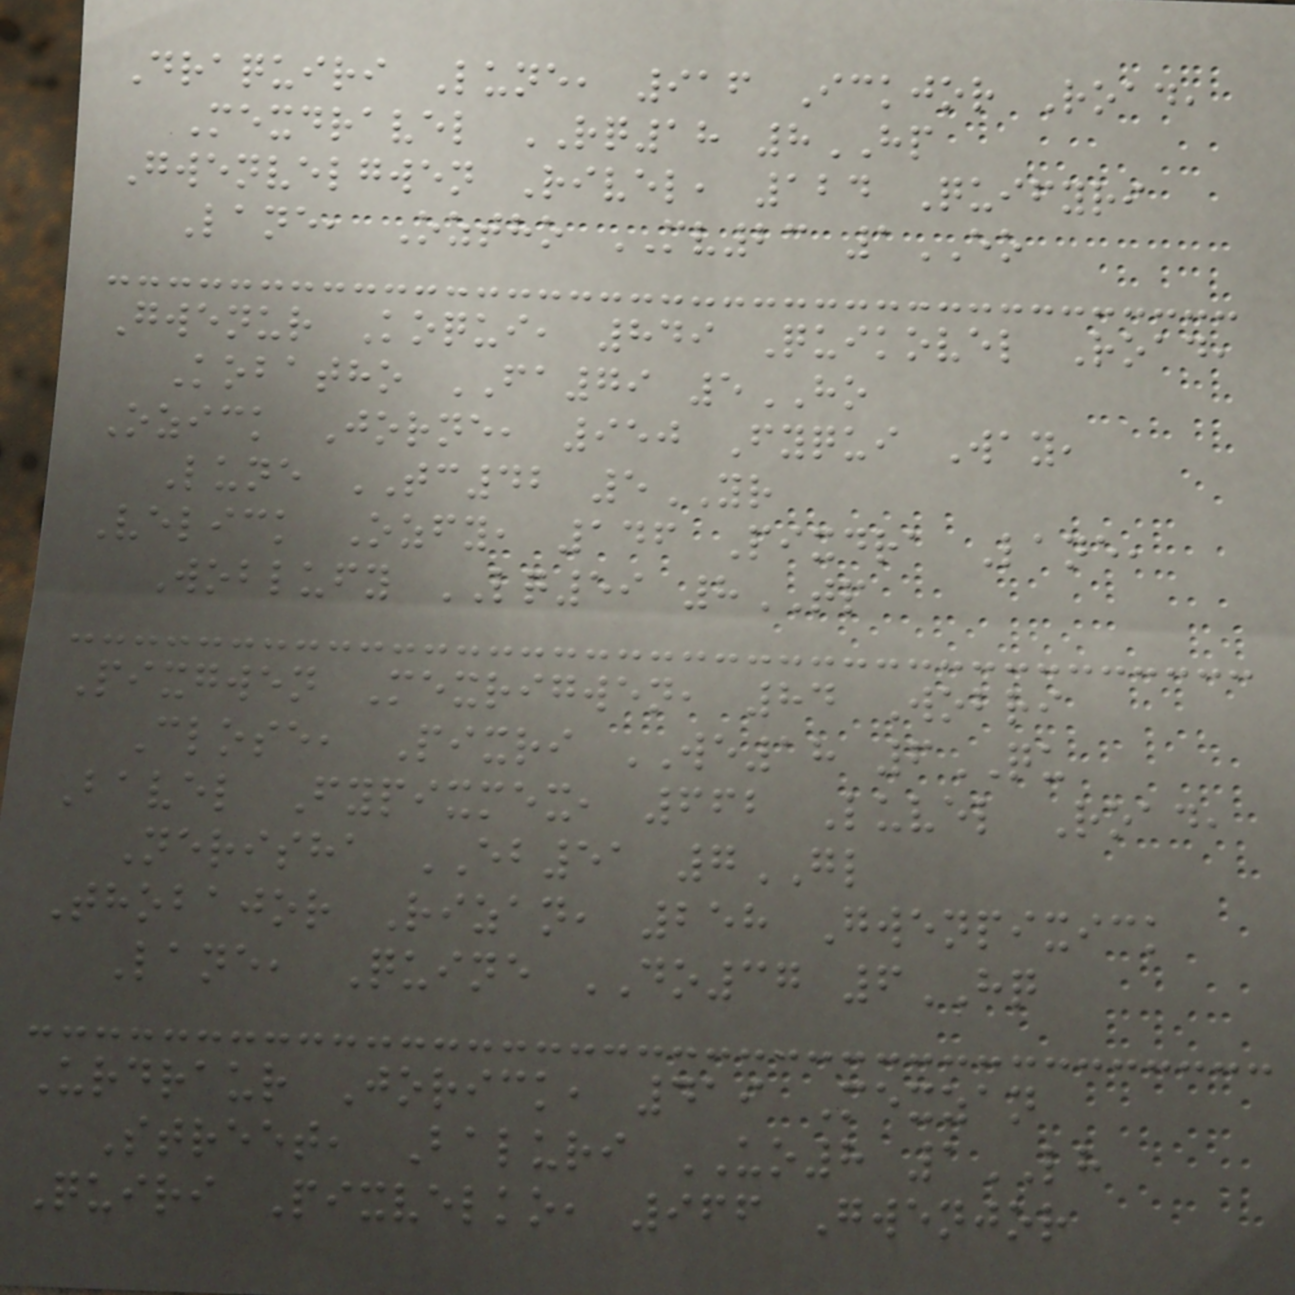Draquiri Lune, 916 Ickjor Road,
Mexdravel RQ18 8HP
Gwenvelgwen Rivel, 124 Quifyri
Lane, Oztho MV23 1EO
Gwenur Koqui, 849 Quikovel Road,
Kobatho FA79 5HO
Ozick Jorne, 950 Fyqui Way,
Lune TC42 5YR
Velick Ozfy, 146 Pixdra Lane,
Woblufy LQ59 8TP
Pixgwen Mexrigwen, 84 Wobri
Close, Pixri WE18 6QU
Bavel Fypixmex, 662 Luvel Road,
Nerisha EB51 7GL
Thobajor Rizan, 258 Gwenpixick
Lane, Quine DO37 6HQ
Urdraur Jorick, 419 Mexzan
Street, Baluri UO8 1LH
Quiri Pixvelko, 966 Gwenjor
